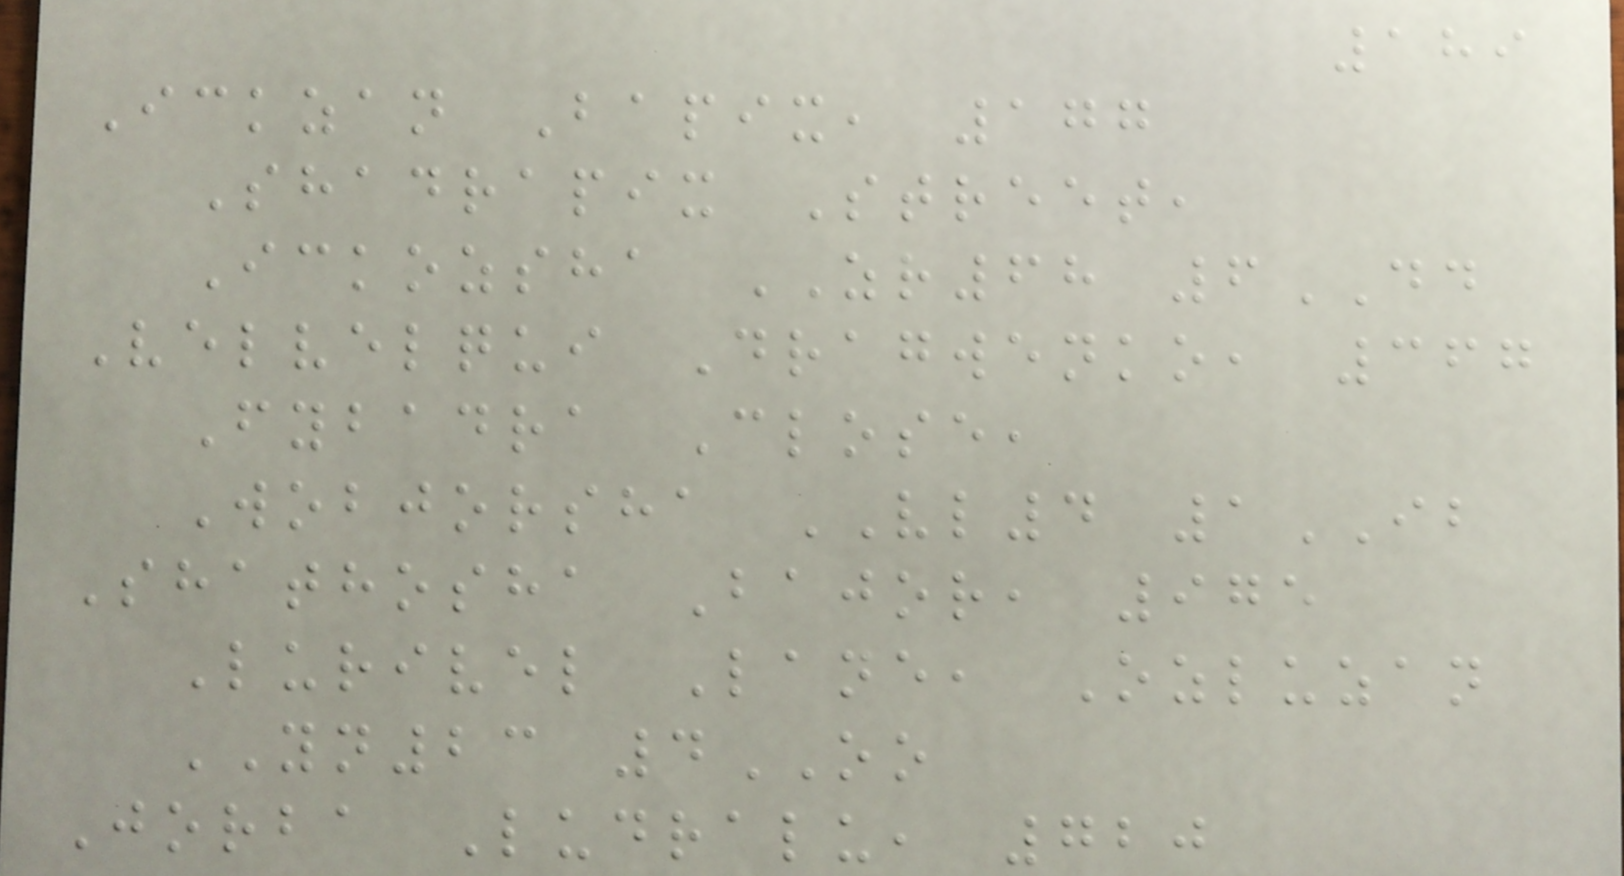189
Ickzan Bapix, 177
Shadrapix Street,
Ickozsha ZR68 6DD
Velvelqui Dragwenko, 367
Fybadra Close,
Wobjorsha VL4 1IB
Shathosha Bajor, 975
Lurivel Lane, Ozluzan
YN23 4OO
Jorba Ludralu, 720
